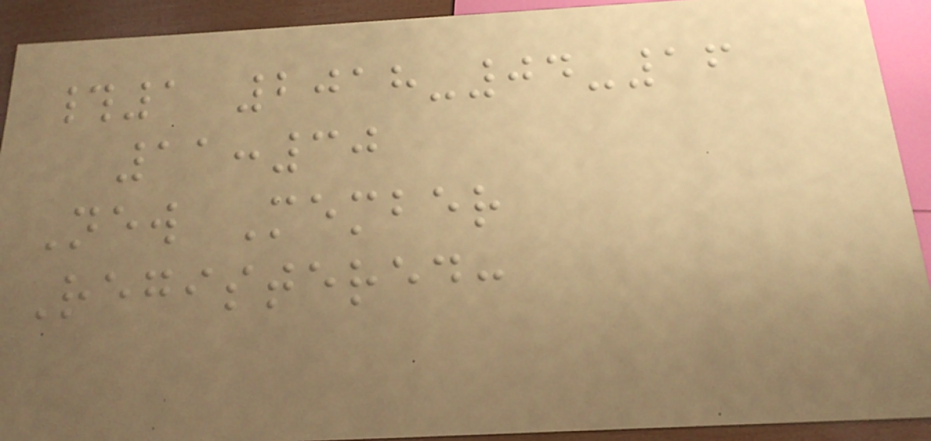#1 2018-04-16
11:30
New Member
Registered:
